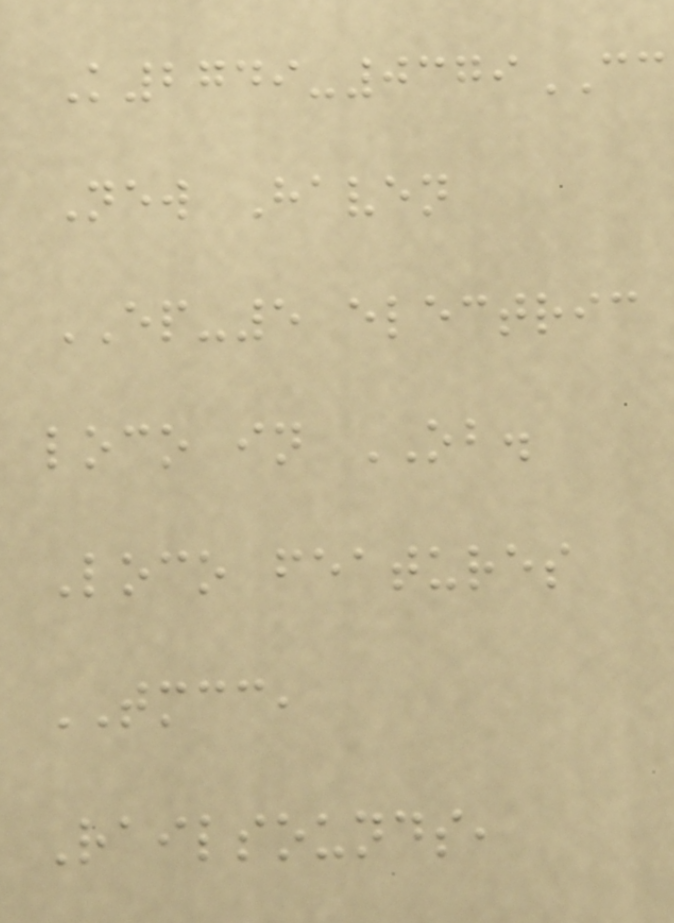K2749-0379CC
New Haven
EP-5 electric
loco in OB.
Loco features
TMCC,
Railsounds,
